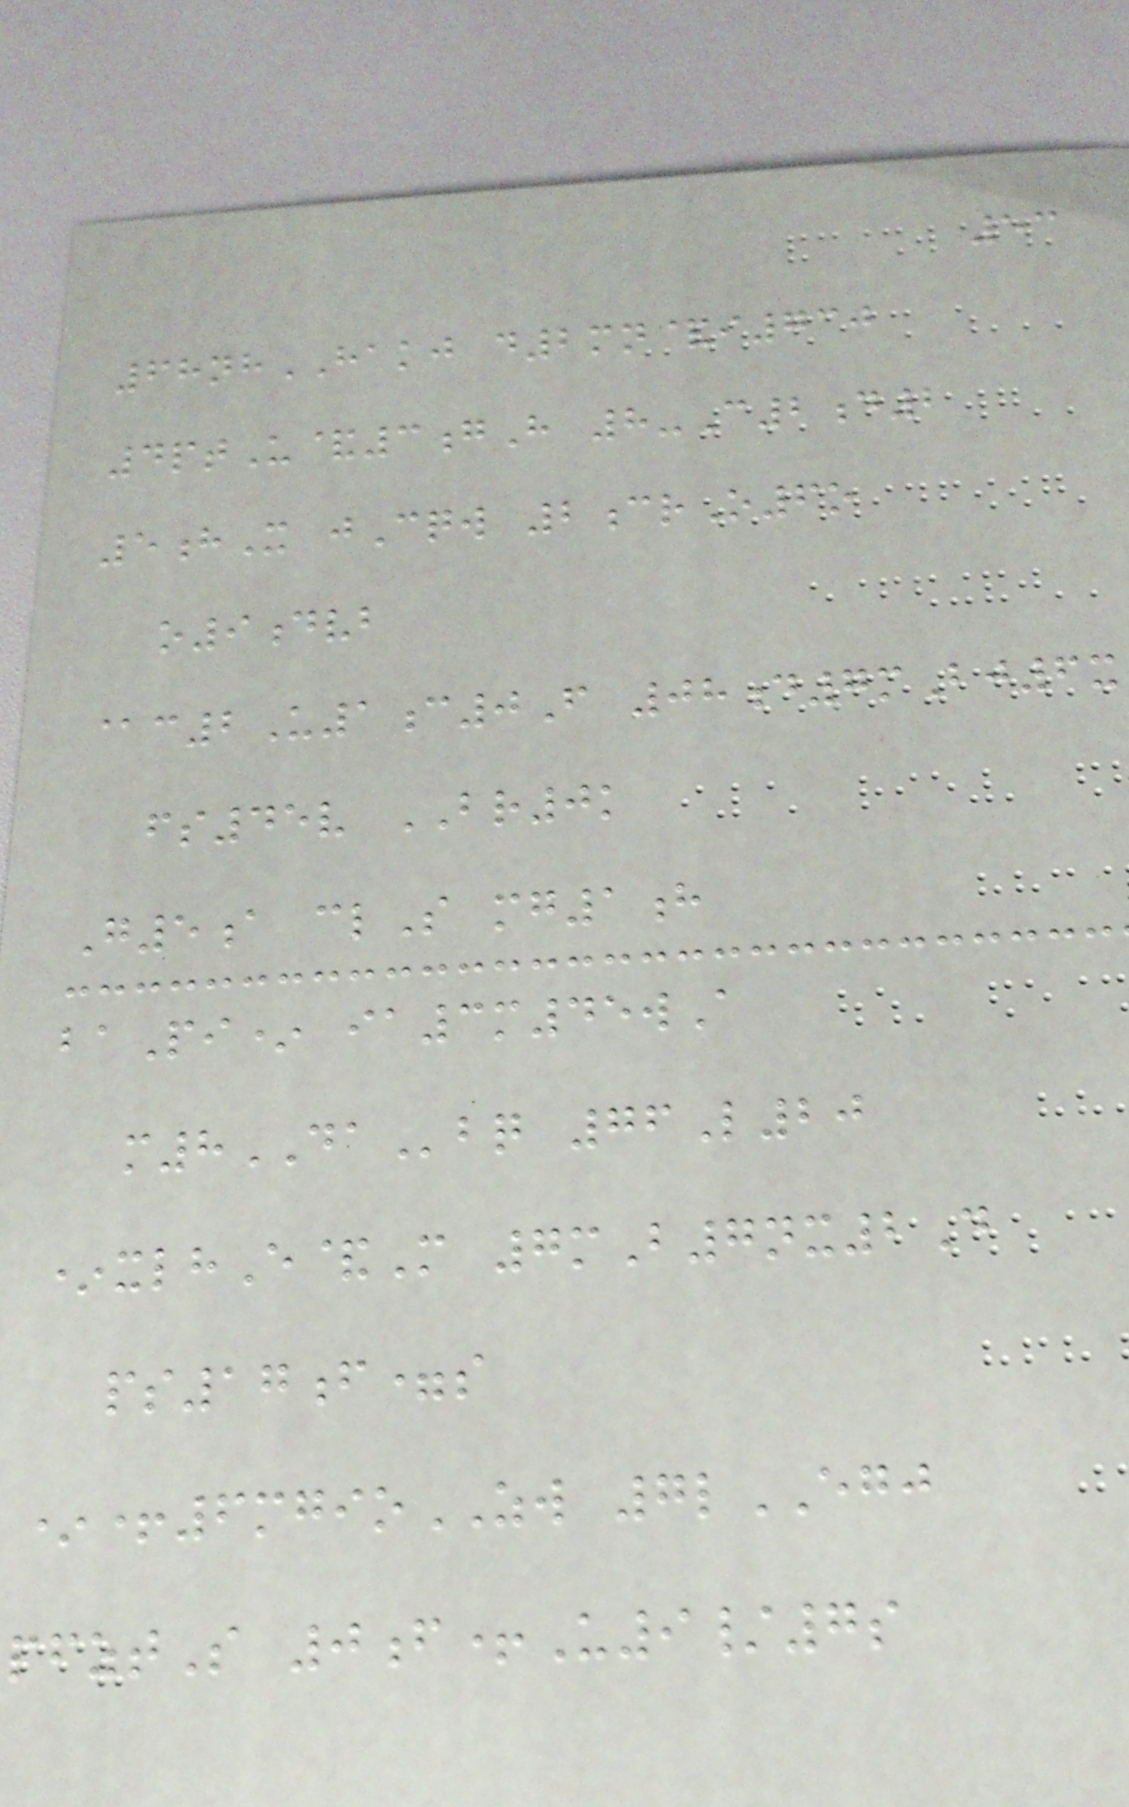53
68nhHAKJ d2mn&i730
4ptU&3gH 8-C2d2
5hX jCqw 2crO6o
o9dvb
@c2U1c0F 08d7mBj6x
fs45v BR0k
G5a clS mg1h
baPi* ia3m45wA
m8DAbq 76L20
*xlhE&M 7mB7nx2D
ps17f=s
*+6mgioZW 7lEGJ
pfztS 0f+U9/7s
